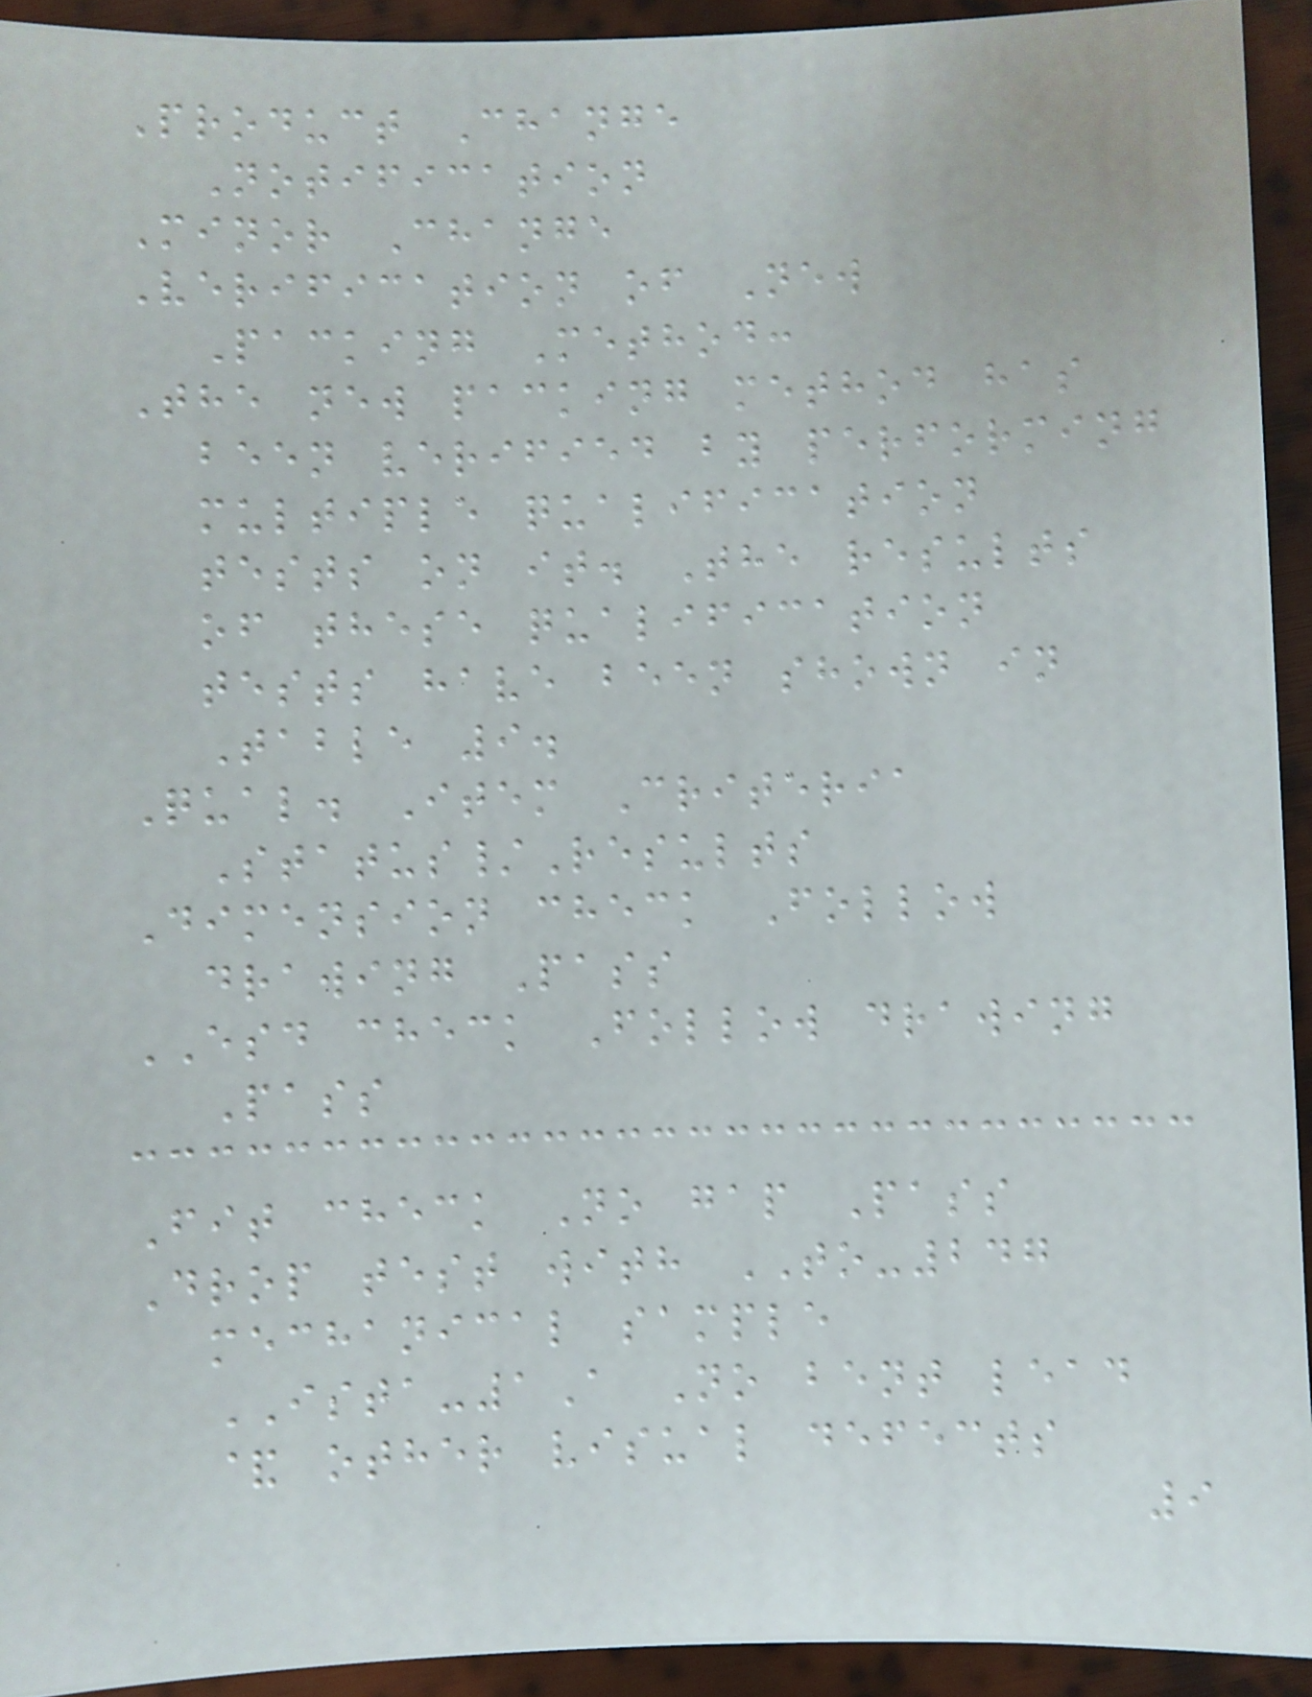Product Change
Notification
Minor Change
Verification of New
Packing Method:
The new packing method has
been verified by performing
multiple qualification
tests on it. The results
of these qualification
tests have been shown in
Table 9.
Qual. Item Criteria
Status/Results
Dimension check Follow
drawing Pass
ESD check Follow drawing
Pass
Fit check No gap Pass
Drop test with TO-247
mechanical sample
ISTA-1A No bent lead
& other visual defects
9
